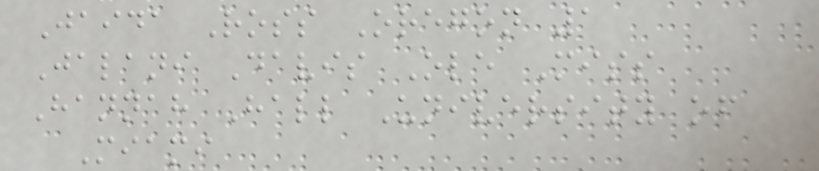Jaida Ross Oregon 1
Jalani Davis Ole Miss
Hannah Hall University of
Miami
